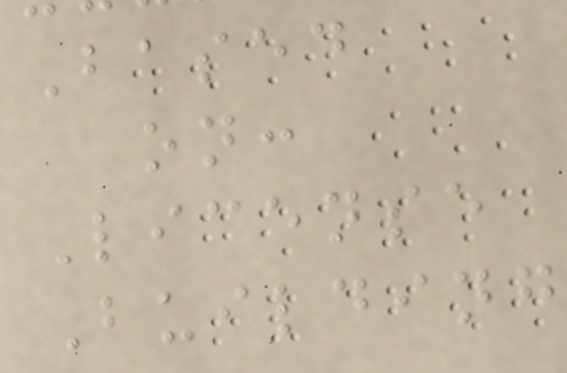Based
on:
License
Building
